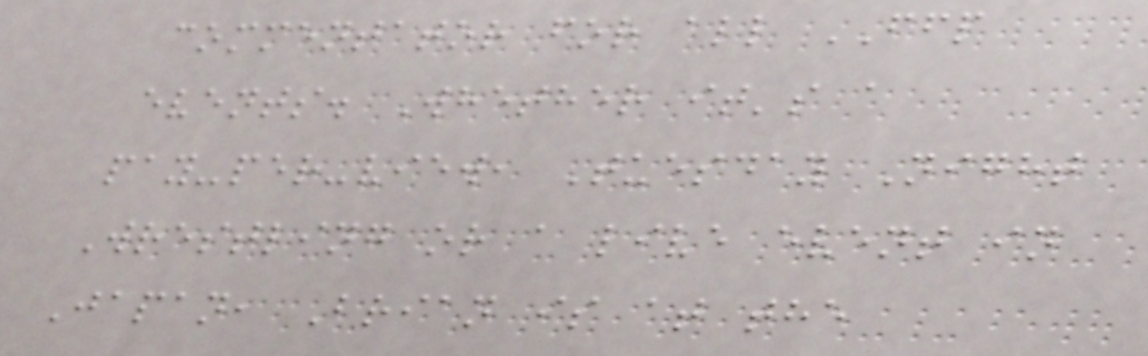commentator for all FFP
events. Whether it's a
pay-per-view, Tuesday Night
Wrestling or a live event in
Japan, Brian is at the
